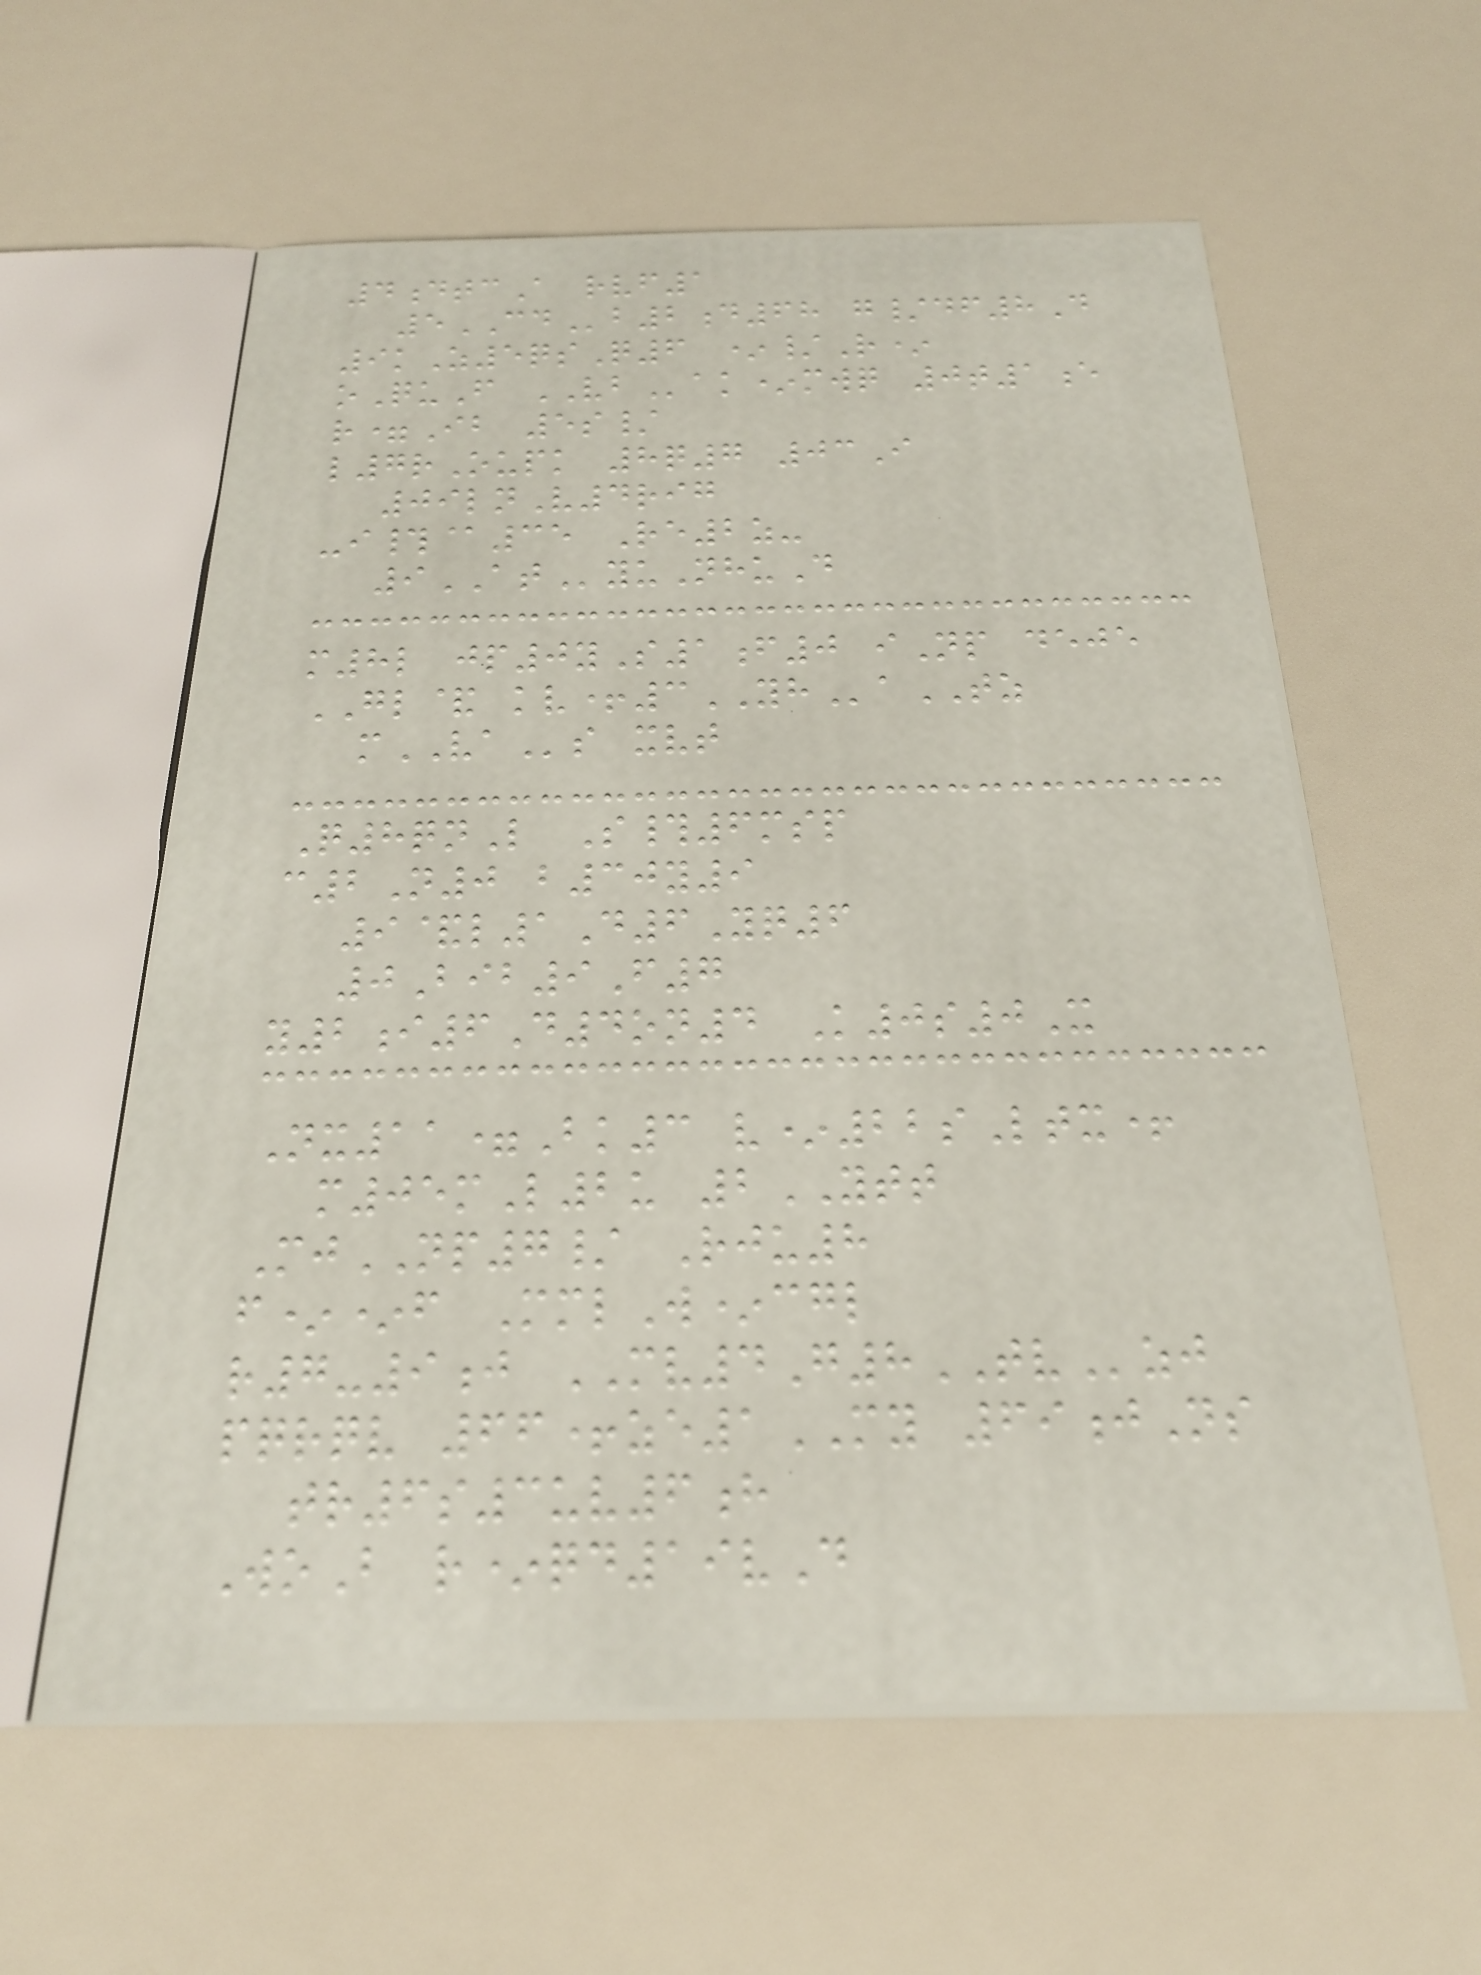4dtcA rvf1
5CDb2d68 g/df8D
9kZ5qsQ6 */R*
oQuF VBak*mwq 0t1e
r=Ib 5s/
l7rOupk 8q7 03I
09lnV4rig
-i#@35 Re2z-
9ATyuNhuD
m8l jp0yS1f0 iNp deje
GL& kv+3YHaTZ
mVAs xvt
Q8qnL S#6msp
c2N0 b30y9
9&l1D6Yq6
0Bib9F7
y2i6D4on4 K0s0X
Nx11=Bk3 v*22sLtx+
m05mL2u 2YTT
MjNP7/ Rju8
f**f MmlW*cgl
r7-9j MV4G8TVzj
pqrqv 66+ze1MY 69jNs
tr6s3uv6h
WoB r*qd19vD
